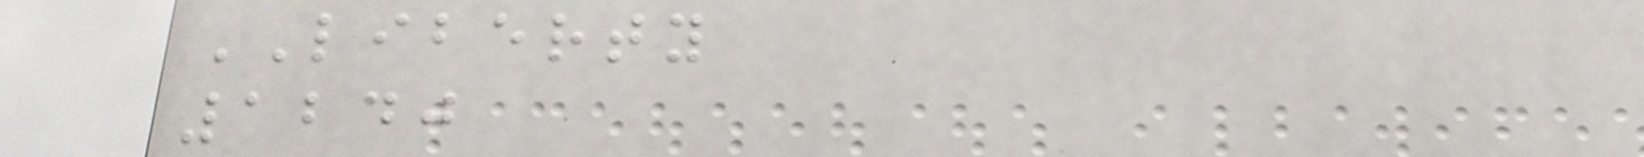LIBERTY
1240
